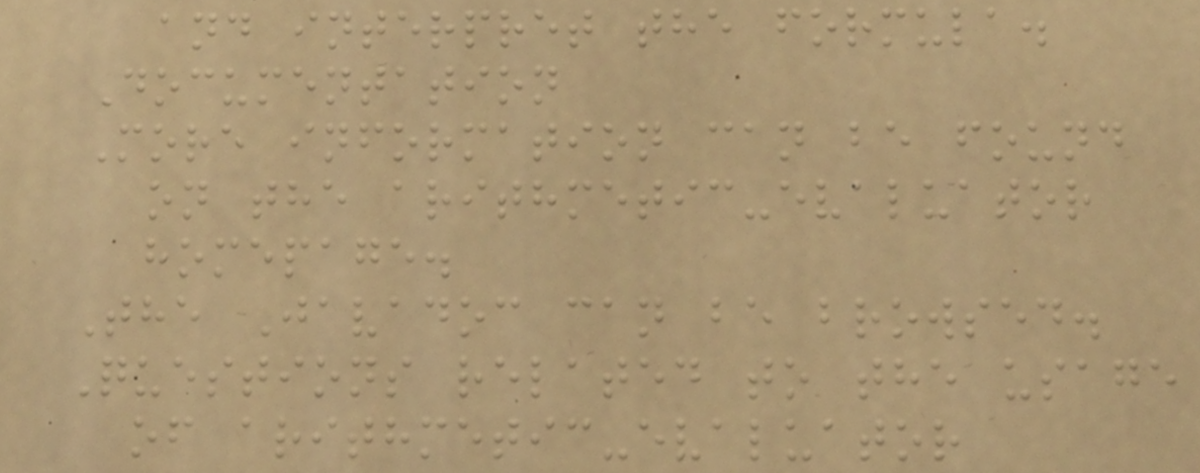and interpret the formula.
Documentation
More information can be found
on the arithmetic-evaluator
homepage.
The Javadoc can be browsed.
Questions related to the usage
of arithmetic-evaluator
